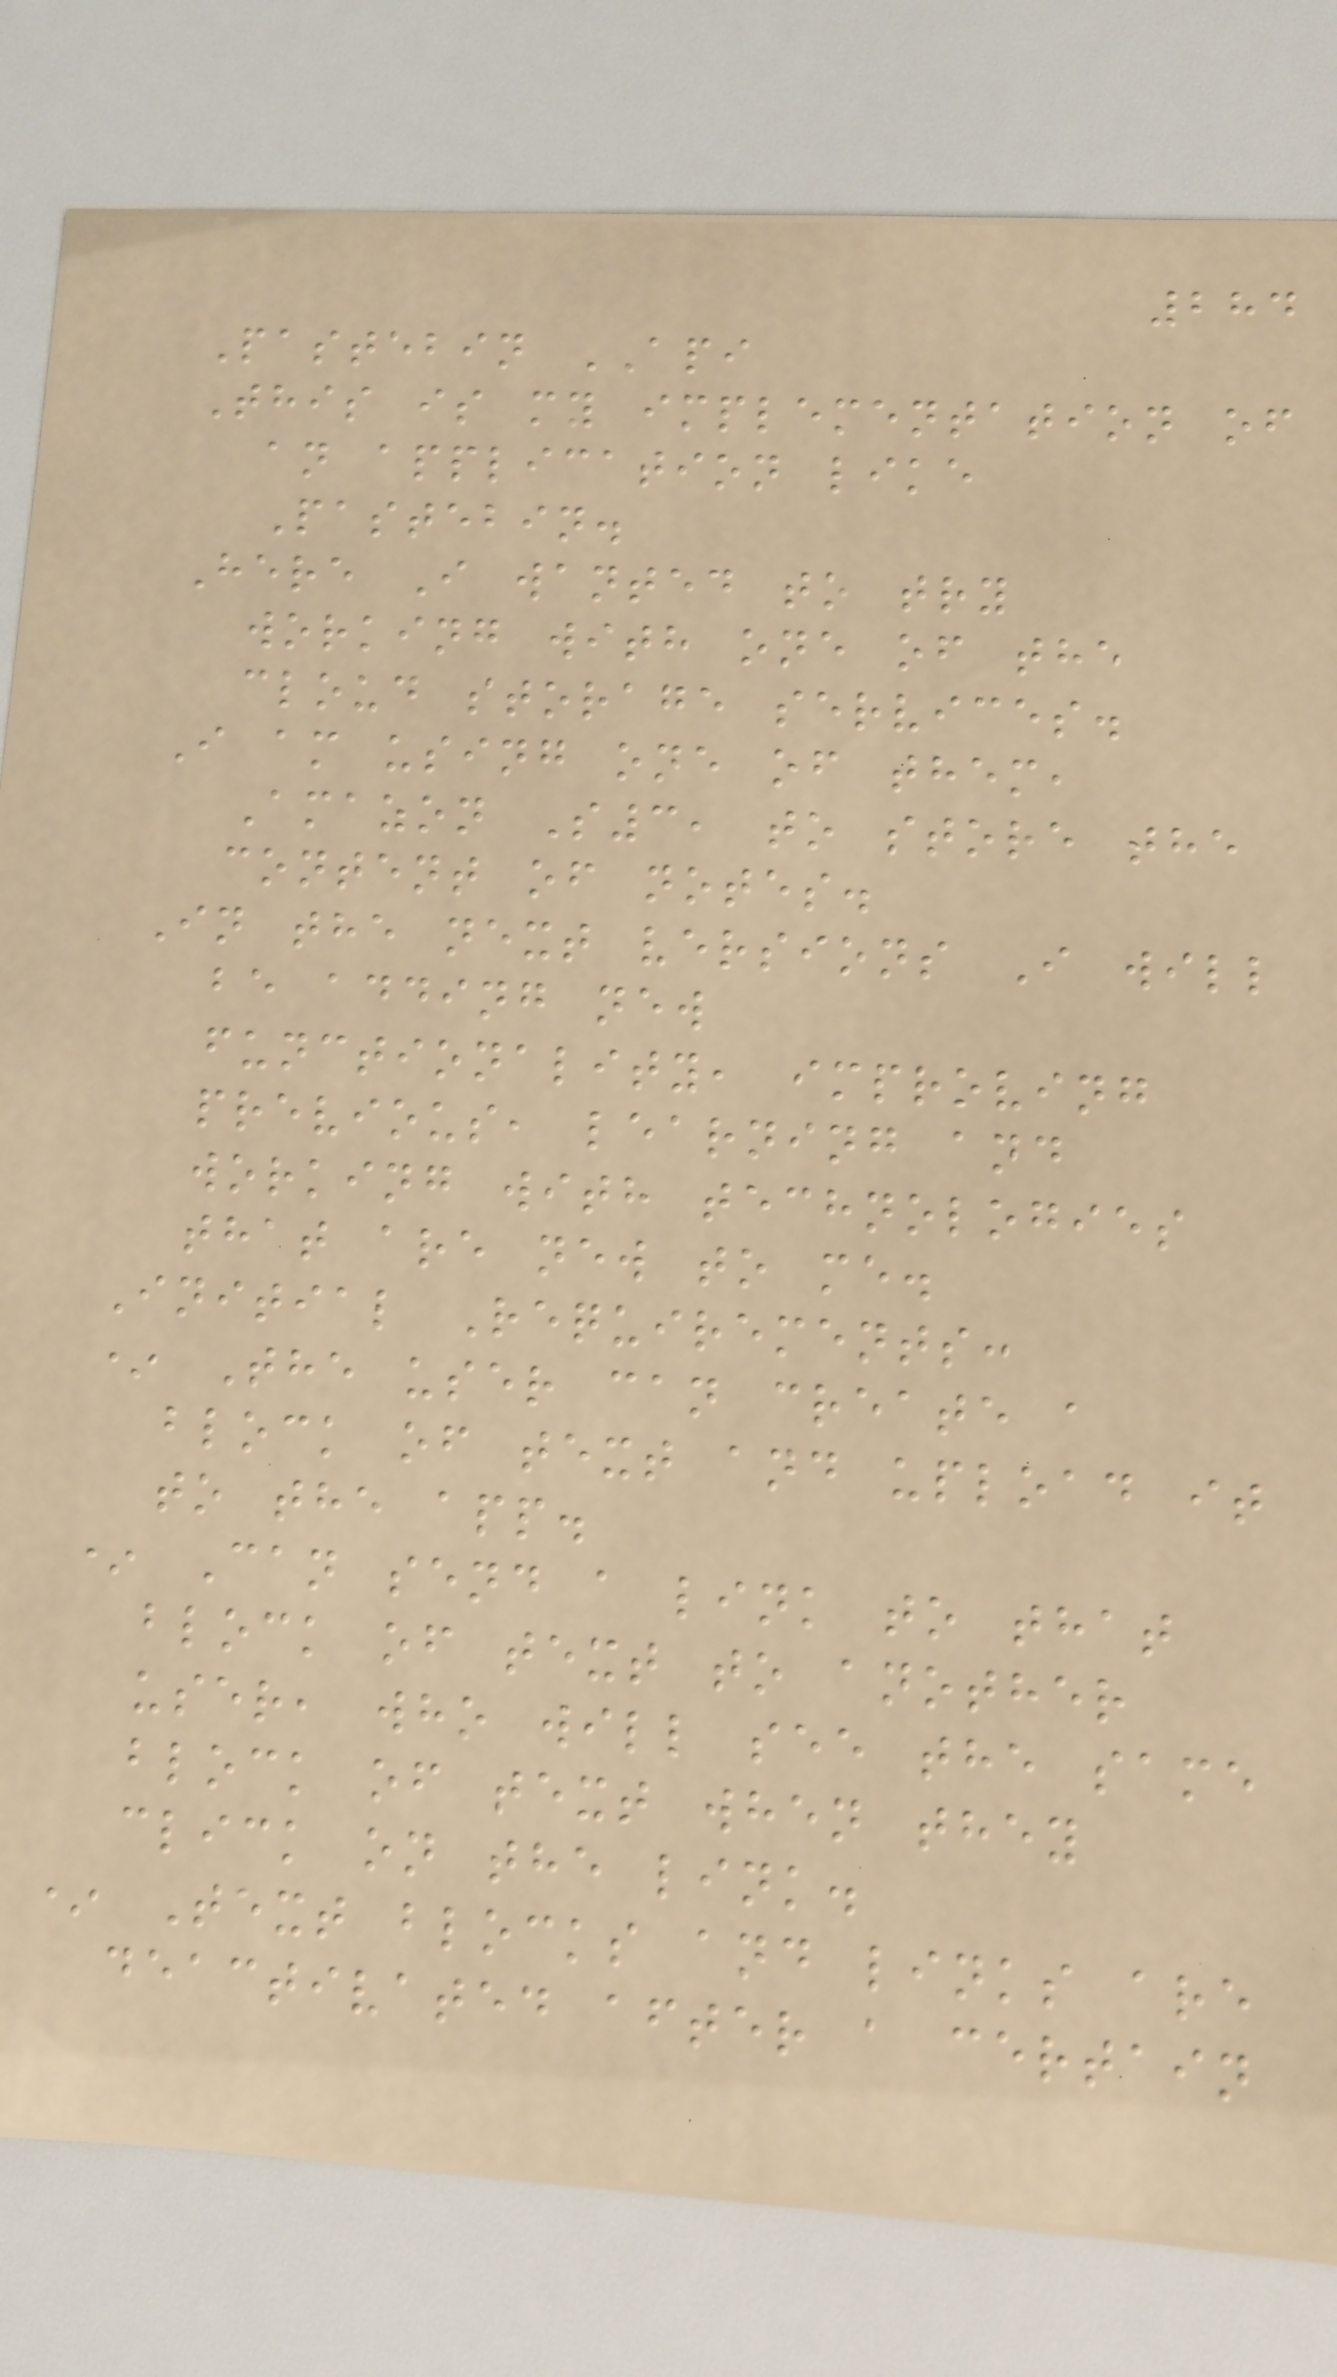284
Pastebin API
This is my implementation of
an application like
Pastebin.
Here I wanted to try
working with one of the
cloud storage services.
I am using one of them,
Amazon S3, to store the
content of notes.
In the next versions I will
be adding new
functionality, improving
previous, learning and
working with technologies
that are new to me.
Initial Requirements:
* The user can create a
block of text and upload it
to the app.
* Can send a link to that
block of text to another
user, who will see the same
block of text when they
click on the link.
* Text blocks and links are
deactivated after a certain
